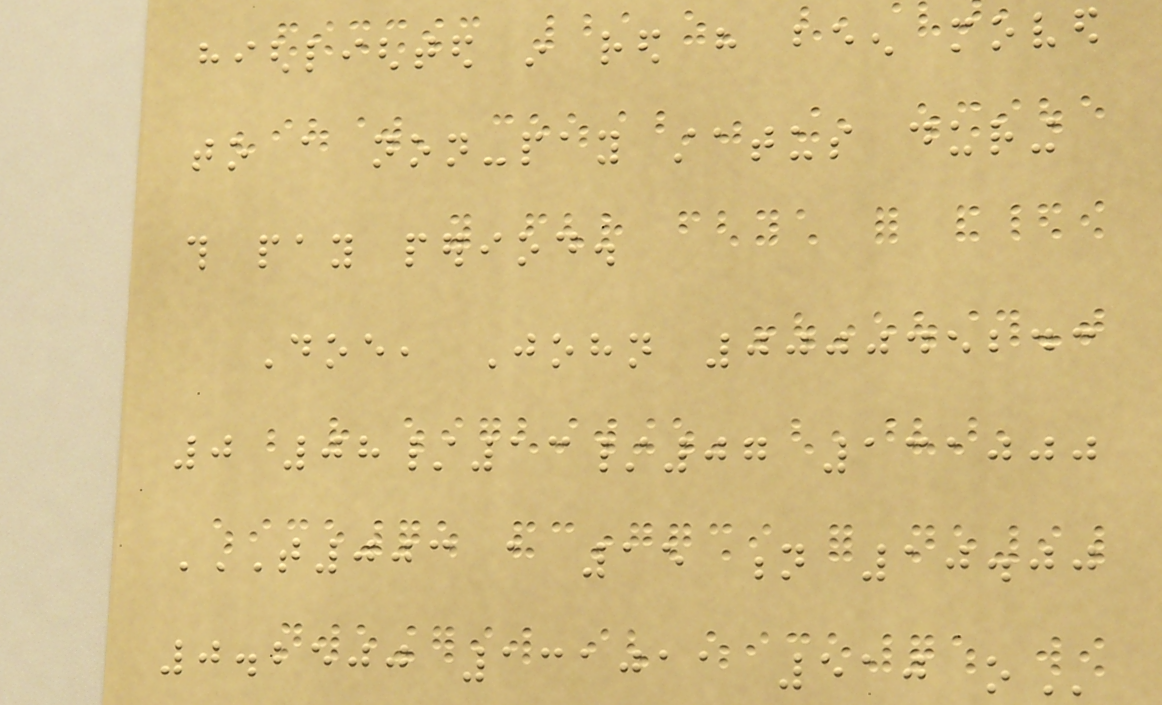highlighted in red have been moved
to a non-pay status during
this pay period.
Doe, John 000045243
0 08/13/07 131000
T003 A 15 N 10.00
0.2500 131011 510 O
